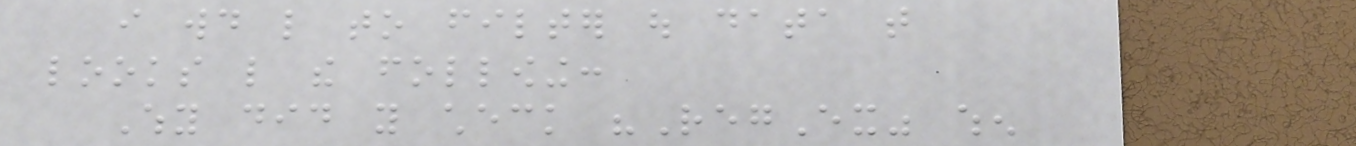i would like to filter out data that
looks like the following:
Why did you check "RegEx" when
